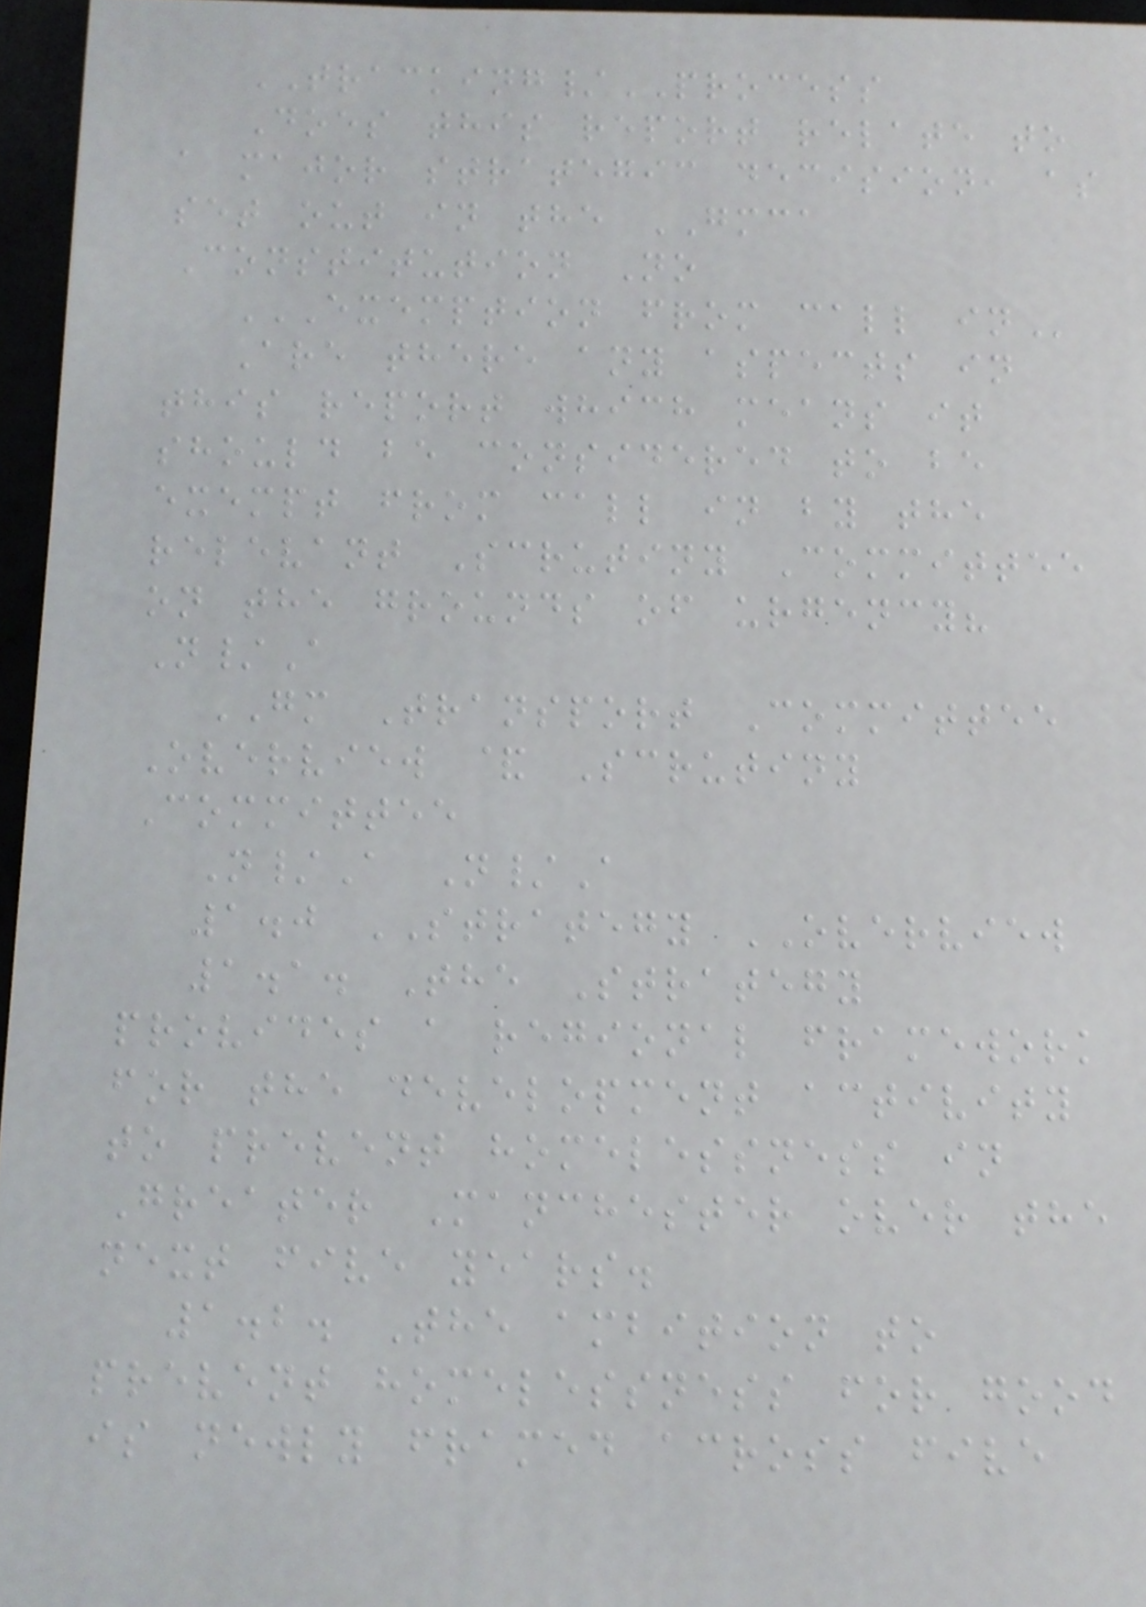TRACKING/PROCESS
Does this report relate to
a major strategic decision, as
set out in the GMCA
Constitution No
EXEMPTION FROM CALL IN
Are there any aspects in
this report which means it
should be considered to be
exempt from call in by the
relevant Scrutiny Committee
on the grounds of urgency?
N/A
GM Transport Committee
Overview & Scrutiny
Committee
N/A N/A
1.0 STRATEGY OVERVIEW
1.1. The Strategy
provides a regional framework
for the development activity
to prevent homelessness in
Greater Manchester over the
next five years.
1.2. The ambition to
prevent homelessness for good
is newly framed across five
